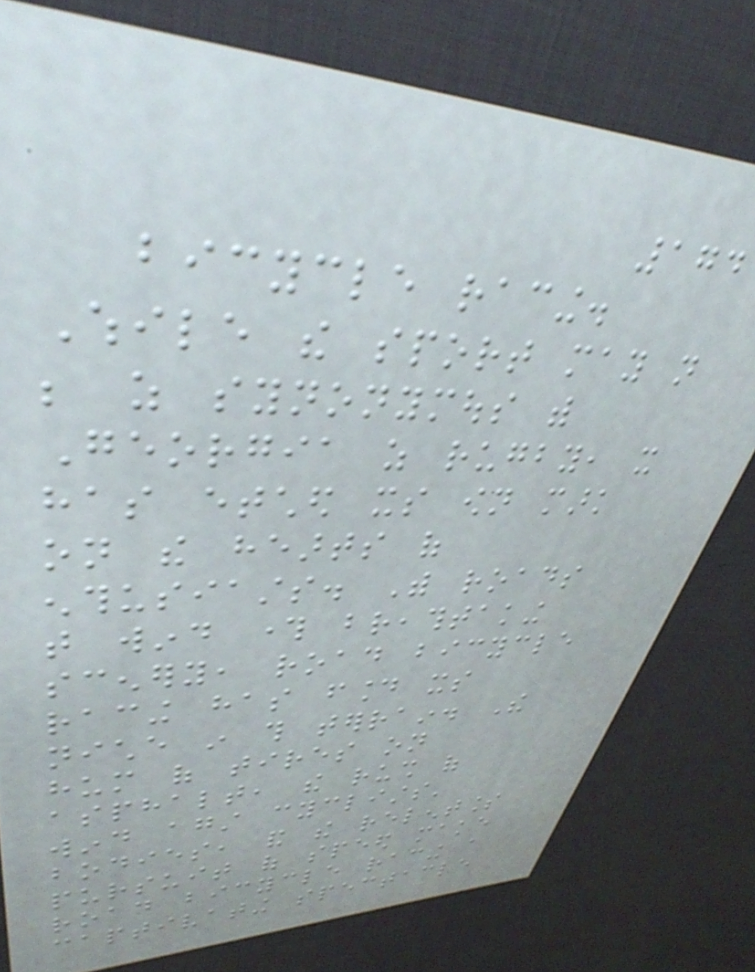174
bicycle racing.
While the sport may not
be as synonymous with
Georgia as rugby, it
has etched its own mark
on the hearts of
enthusiasts. With roads
that wind through breathtaking
scenery, road bicycle
racing has found its
niche in this terrain. The
hum of tires on
asphalt, the rush of
wind against cyclists'
bodies, and the relentless
pursuit of speed make
road bicycle racing a
captivating spectacle
